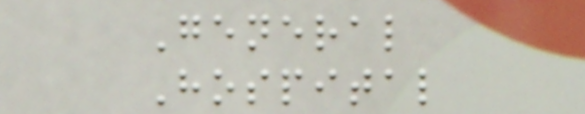General
Hospital
